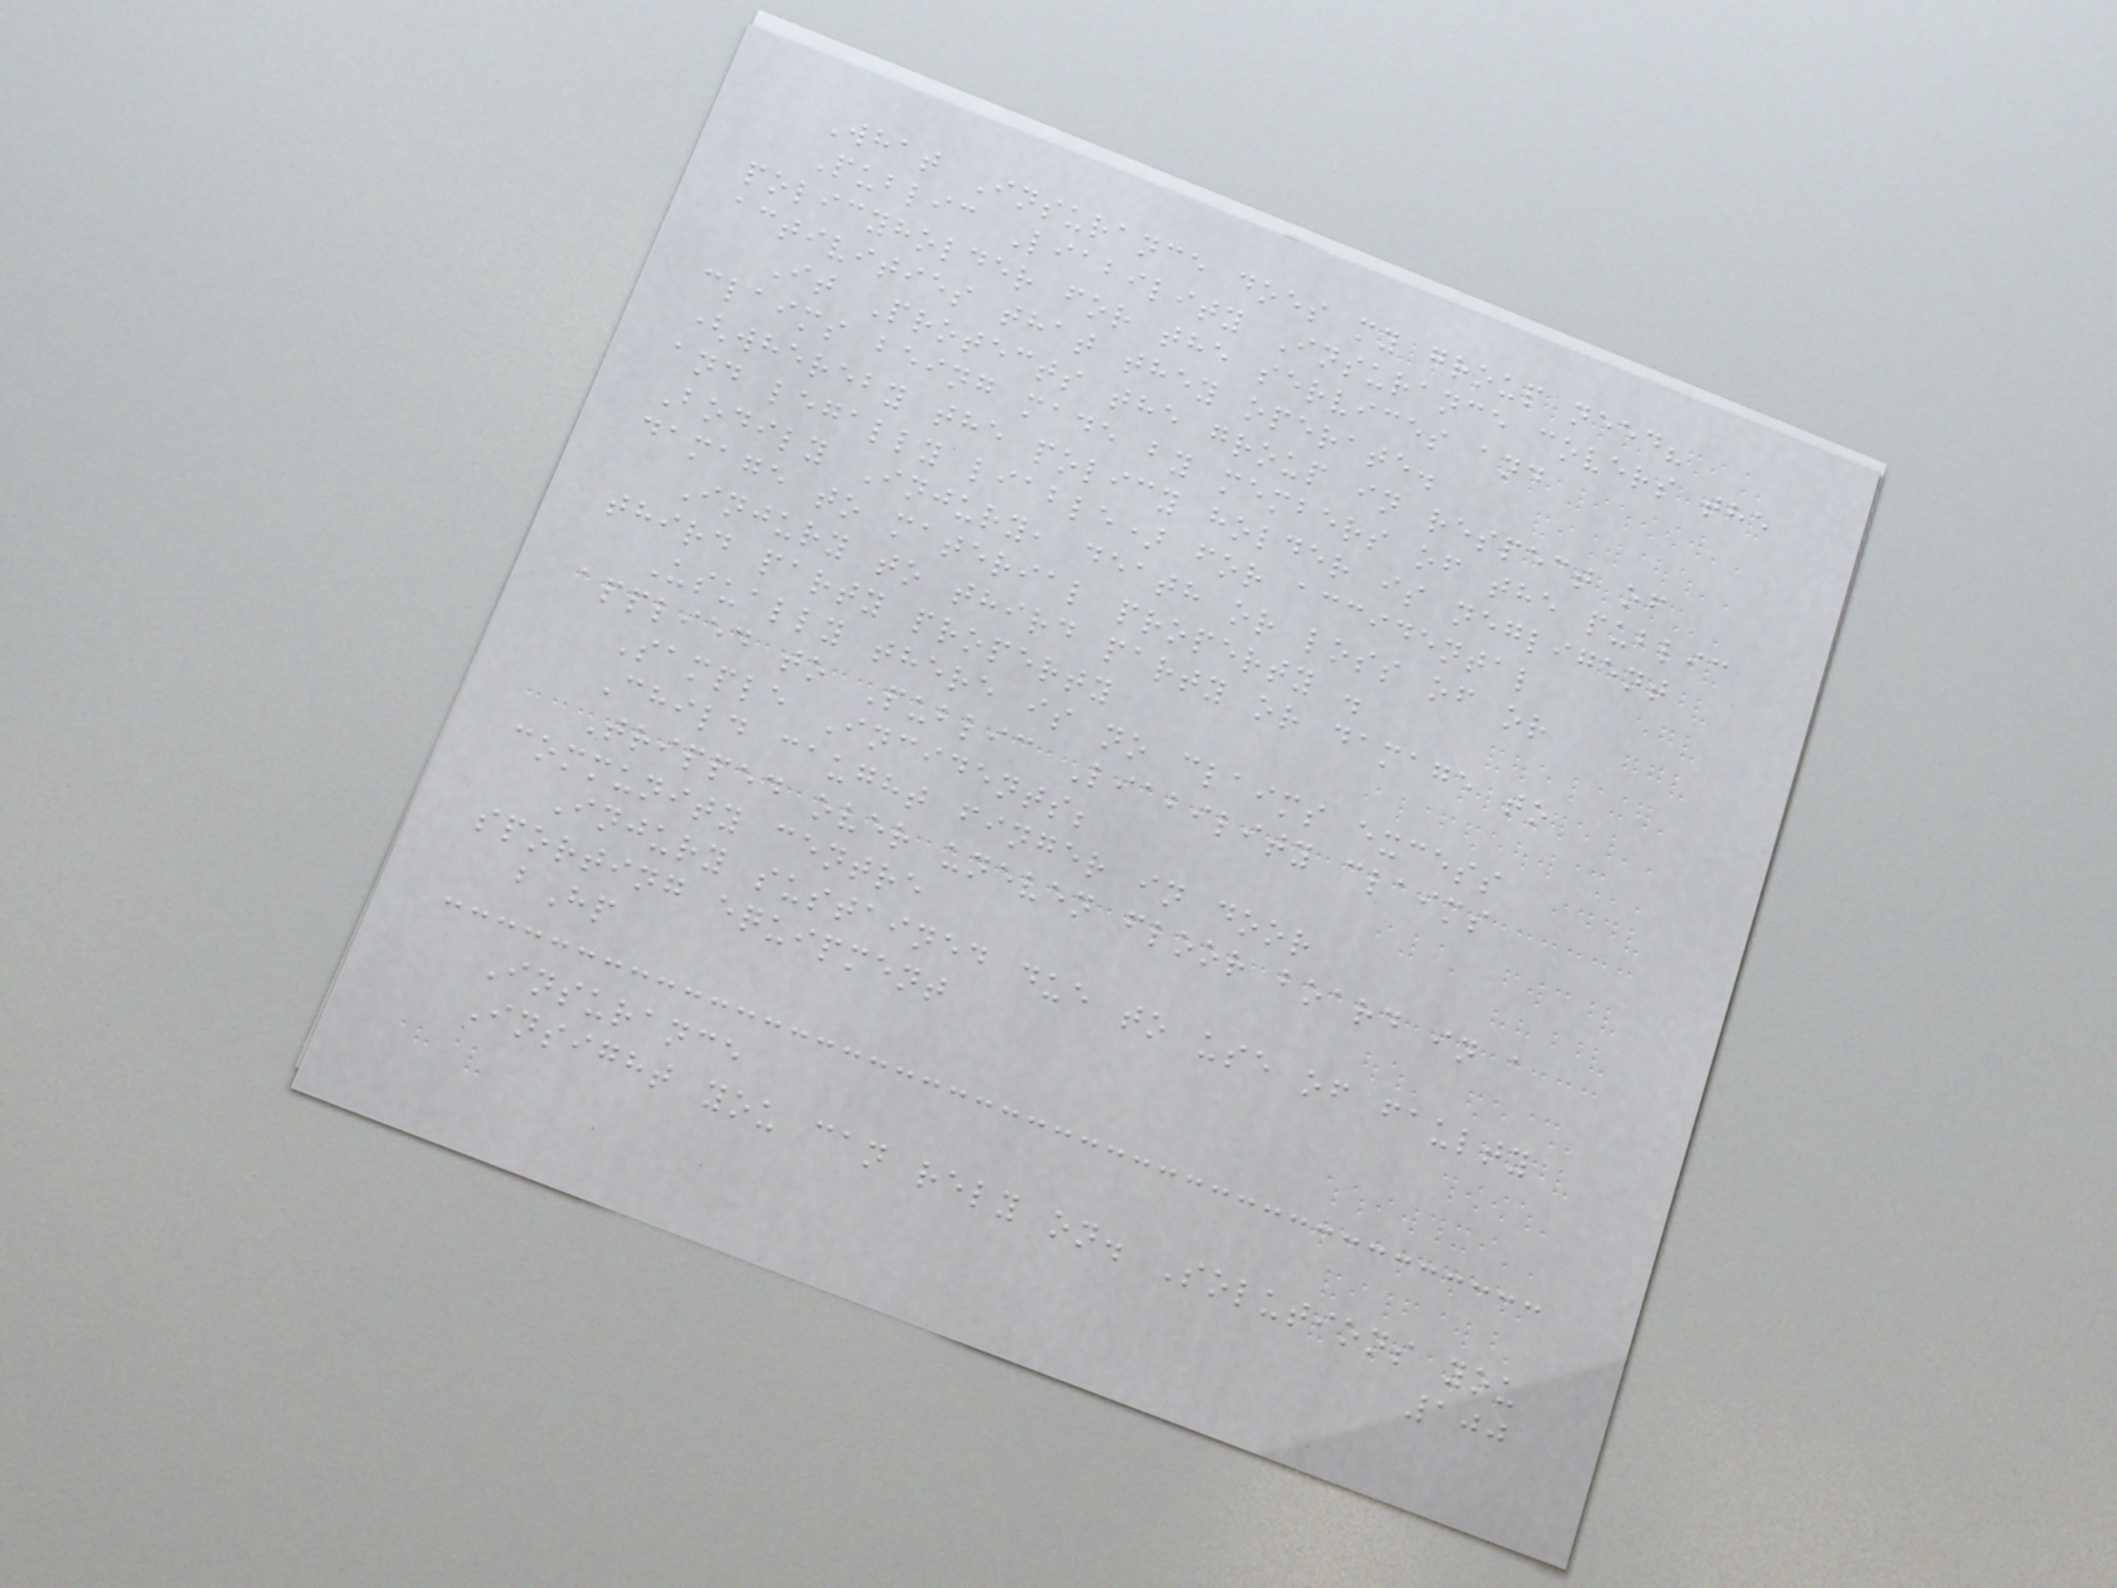What Insurance does my group need?
Public Liability Insurance covers the
policyholder for the services and
activities that they operate.
It Protects the group in respect of
claims being made by members of the public
(whereby the policy holder is negligent
and legally liable) for accidental
Bodily Injury, death or loss of or
damage to material property .
Injury to third party or damage to
third party property
Usually there is no claims excess
applied to Public Liability claims
Sample Incidents;
Child caught finger in door
Tripped over uneven floor board in a
community centre
Injury sustained due to use of faulty
sporting equipment
bHp
Insurance
Insight you can rely on. Solutions you
100
